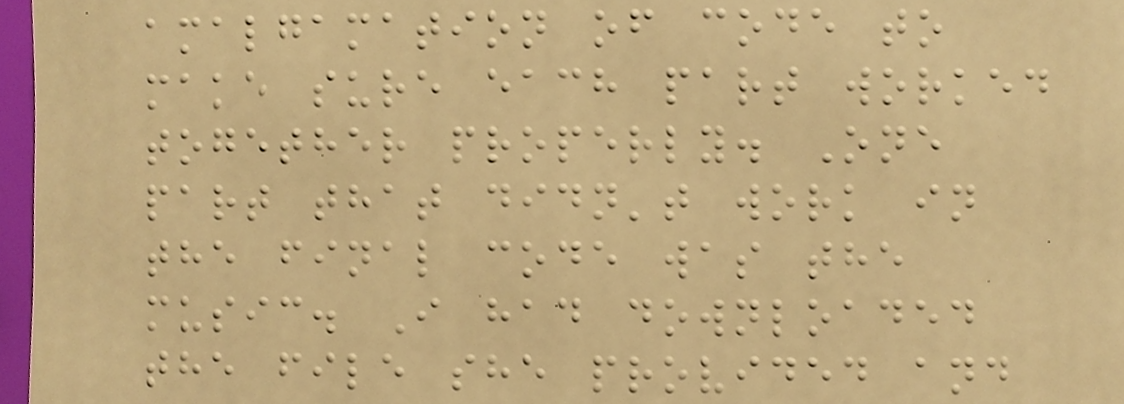amalgamation of code to
make sure each part worked
together properly. One
part that didn't work in
the final code was the
music. I had downloaded
the file she provided and
